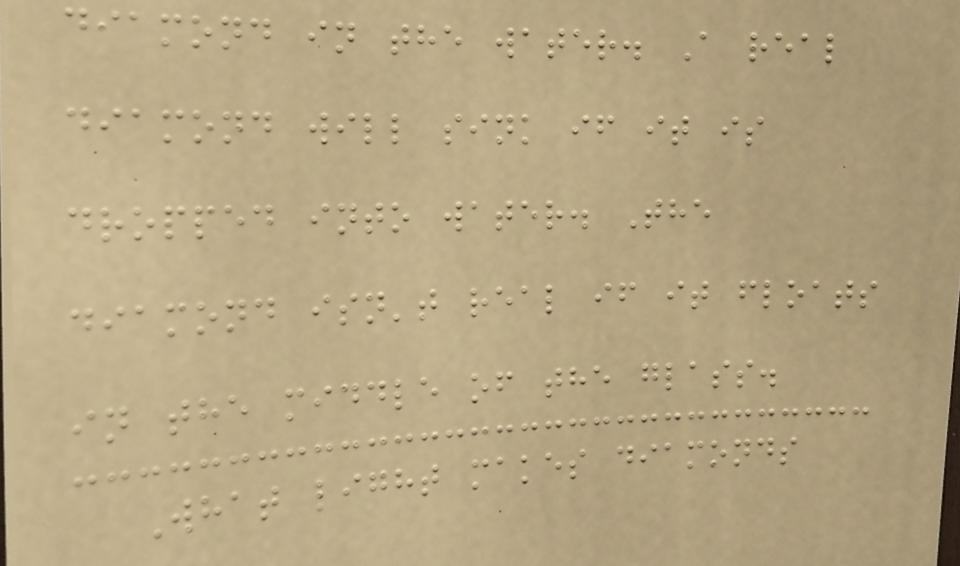diamond in the water. A real
diamond will sink if it is
dropped into water. The
diamond isn't real if it floats
in the middle of the glass.
What light makes diamonds
